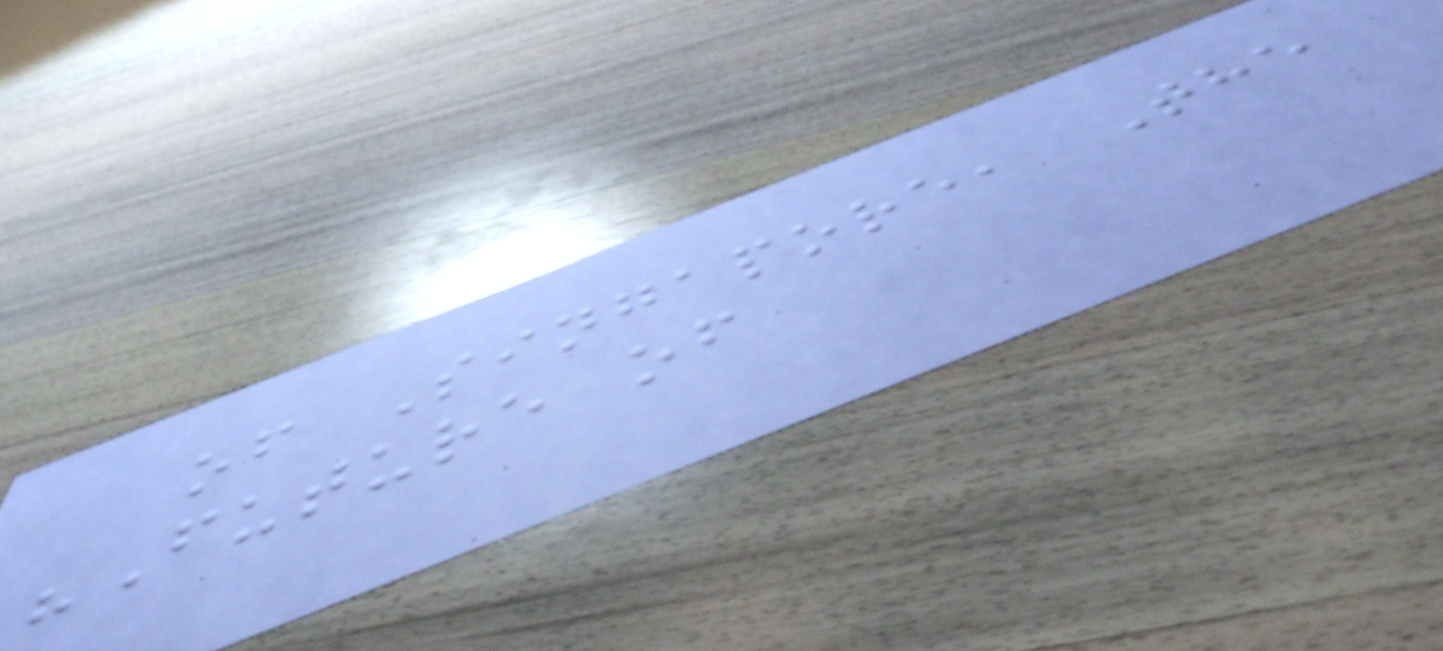of Singapore, The
"Future of
